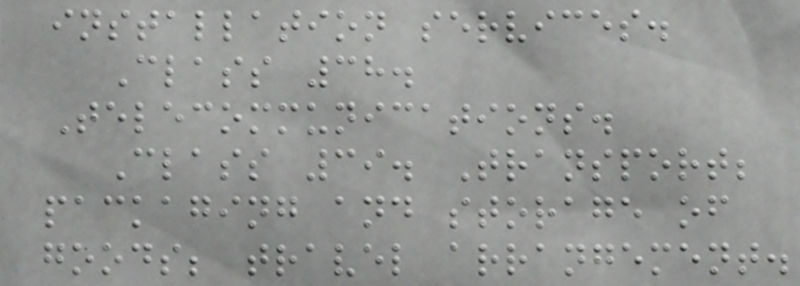installation services.
Class 38.
Telecommunications.
Class 39. Transport;
packaging and storage of
goods; travel arrangement.
